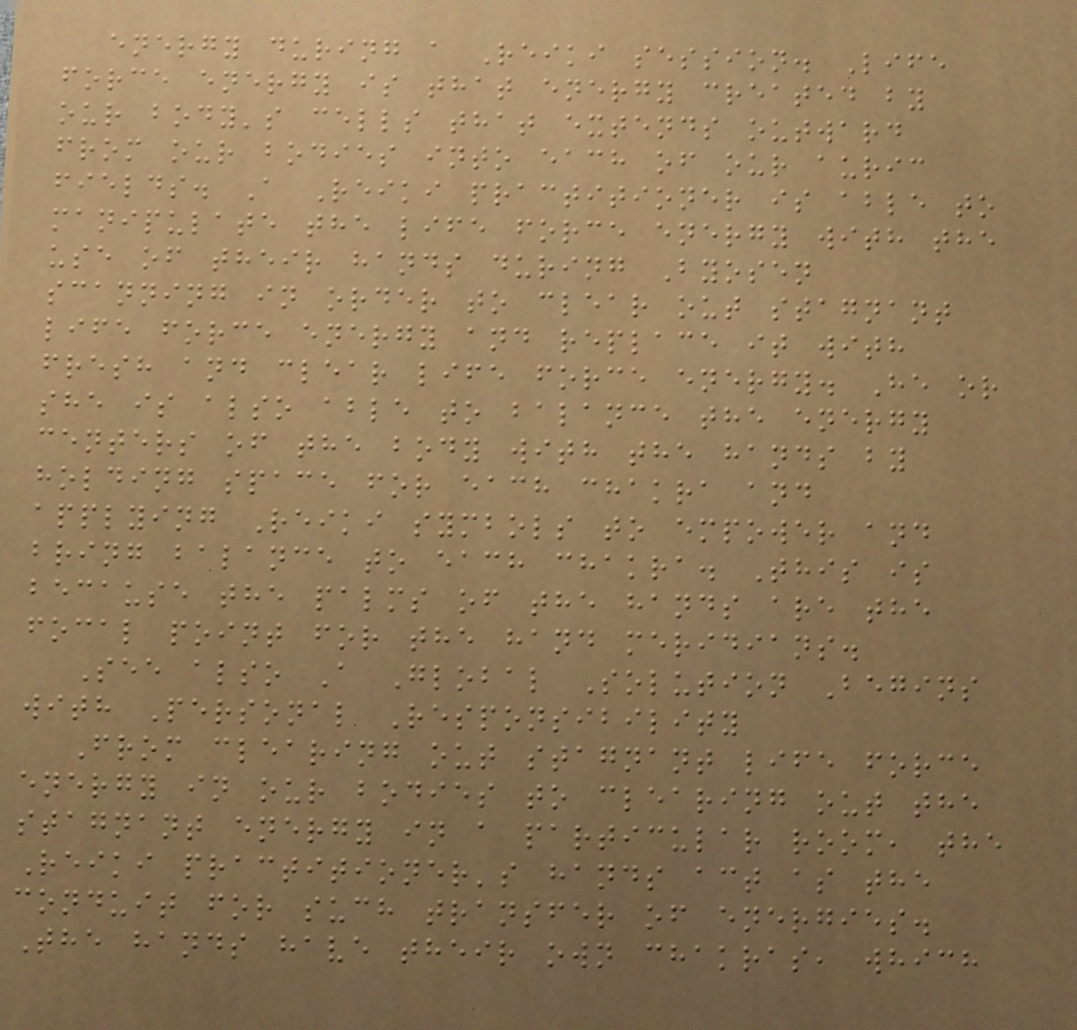energy during a Reiki session. Life
force energy is that energy created by
our body's cells that extends outward
from our bodies into each of our auric
fields. A Reiki practitioner is able to
manipulate the life force energy with the
use of their hands during Byosen
scanning in order to clear out stagnant
life force energy and replace it with
fresh and clear life force energy. He or
she is also able to balance the energy
centers of the body with the hands by
holding space for each chakra and
applying Reiki symbols to empower and
bring balance to each chakra. This is
because the palms of the hands are the
focal point for the hand meridians.
See also A Global Solution Begins
with Personal Responsibility
From clearing out stagnant life force
energy in our bodies to clearing out the
stagnant energy in a particular room, the
Reiki practitioner's hands act as the
conduit for such transfer of energies.
The hands have their own chakras, which
